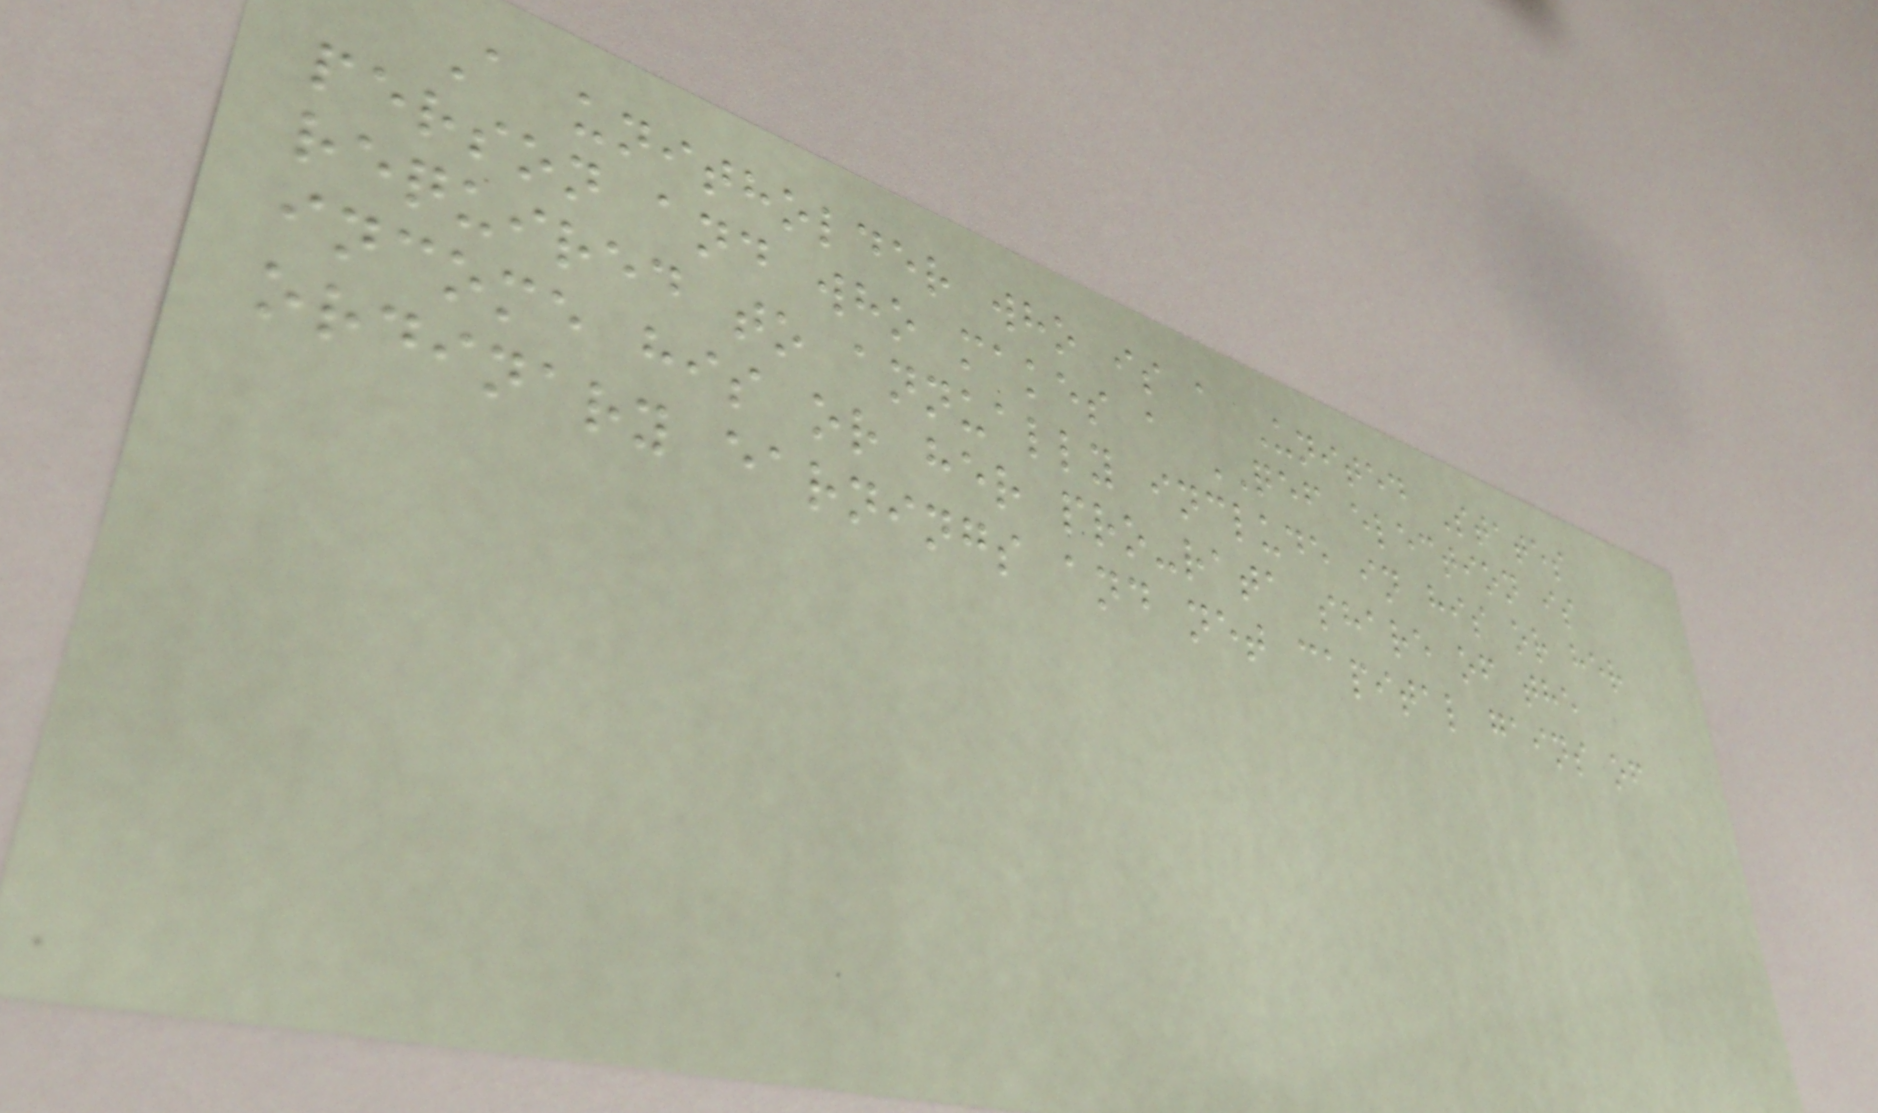A unitholder who is a United States
person and who makes a QEF election is
required to annually include in his or her
income his or her pro-rata share of the
ordinary earnings and net capital gains of
